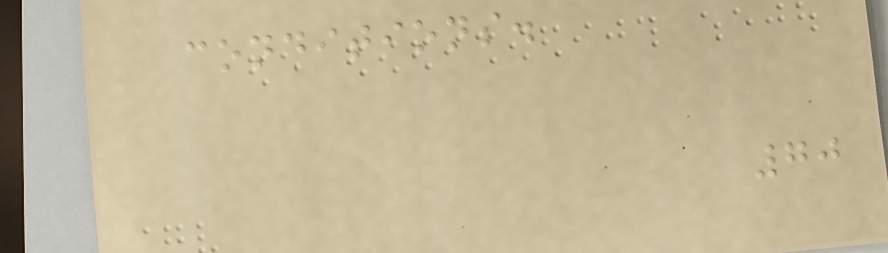conditions.
70
